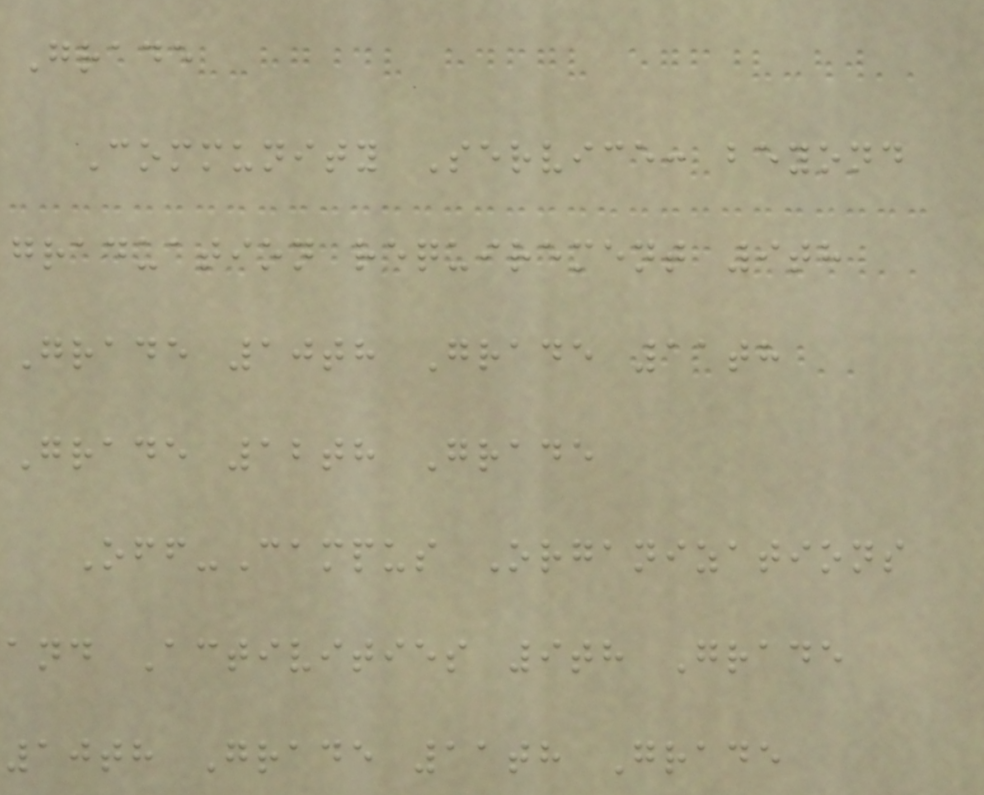Grade
Community Service: beyond
graduation requirement 9th
Grade 10th Grade 11th
Grade 12th Grade
Off-Campus Organizations
and Activities 9th Grade
10th Grade 11th Grade
